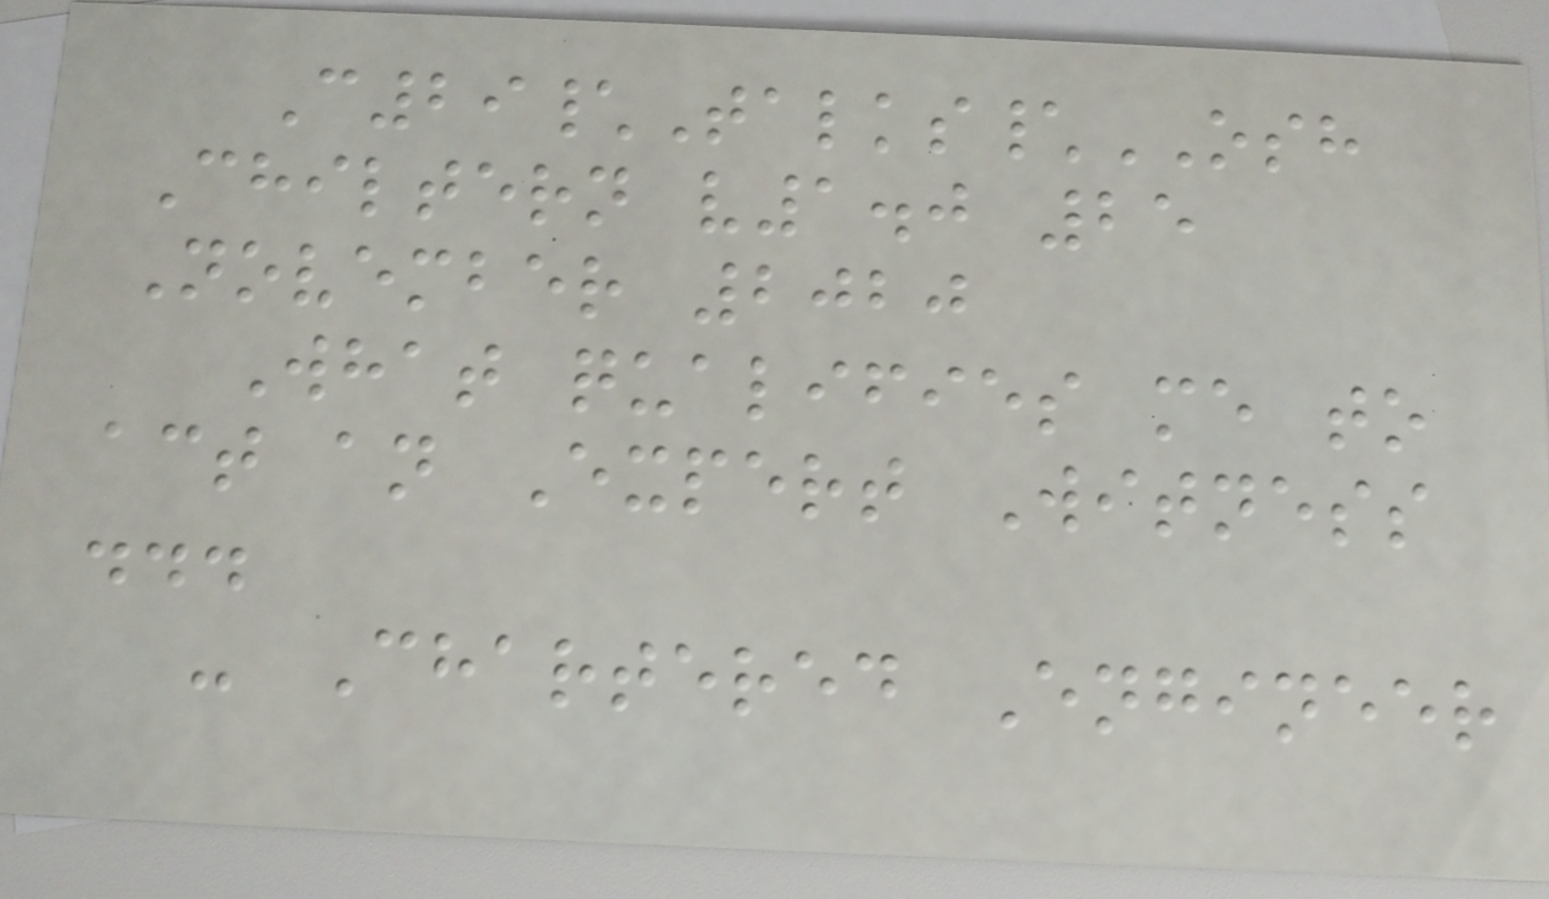C29\Talks\OSH
Chiltern v1.0 25
November 2020
What qualifies me to
act an Expert Witness
...
- Chartered Engineer
